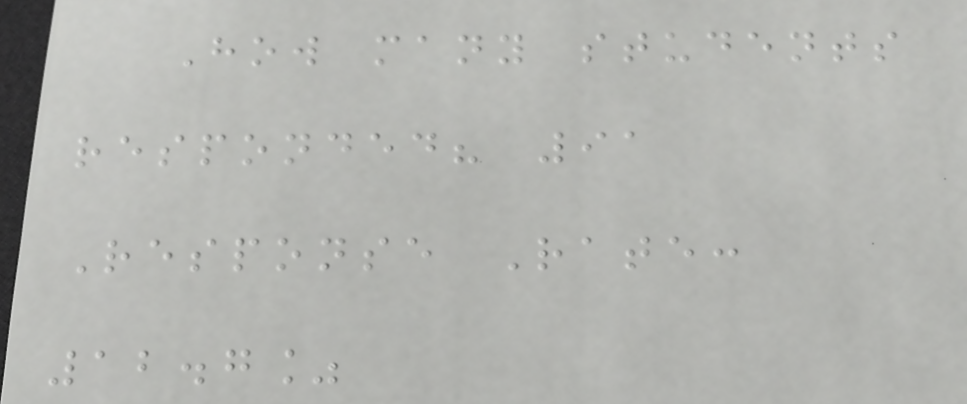How many students
responded? 91
Response Rate:
12.7%
